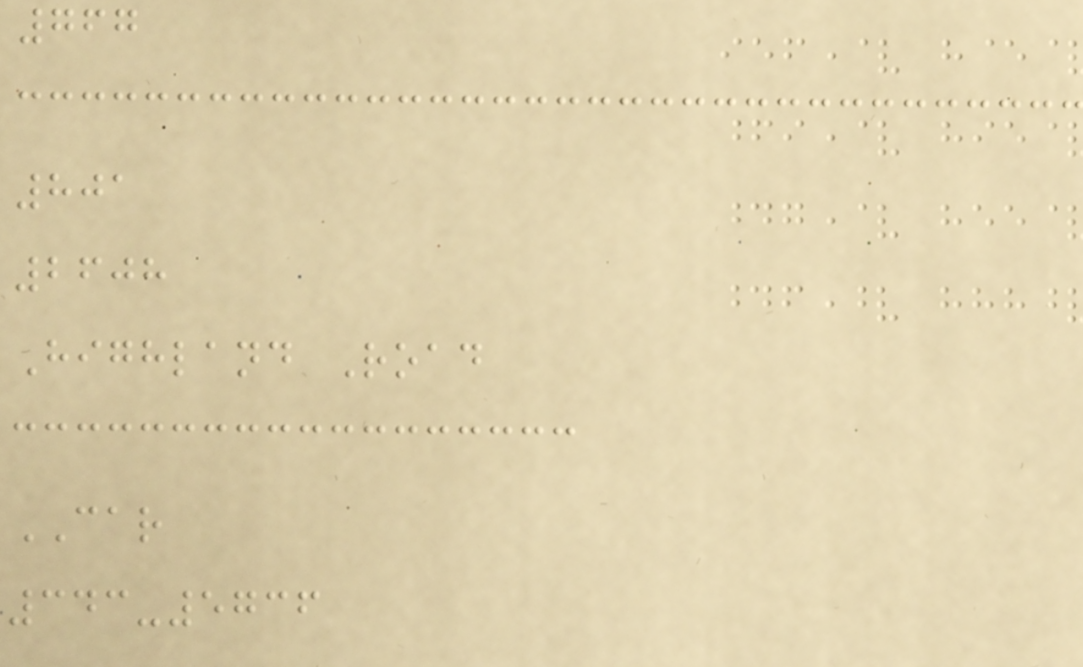767
801
2608
Highland Road
CAR
343-5736
